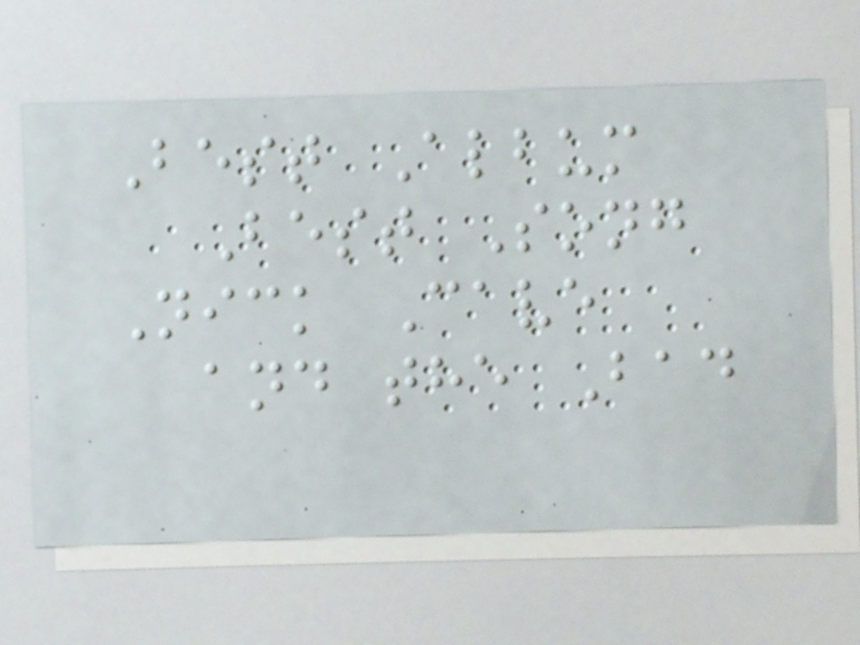Best Album
Best Song
Nick Cave
and the Bad
